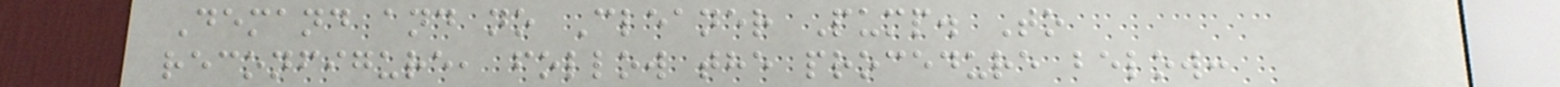Demand and no Cleaner Pump. To
reconfigure, follow the procedure below:
